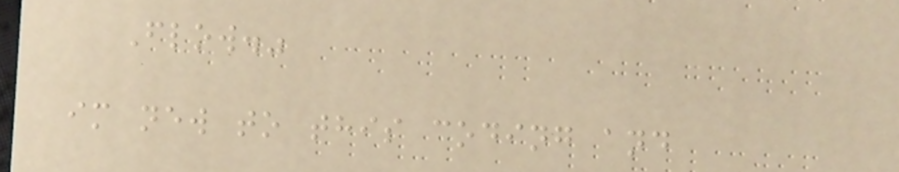Flow."
im new to this coding and
